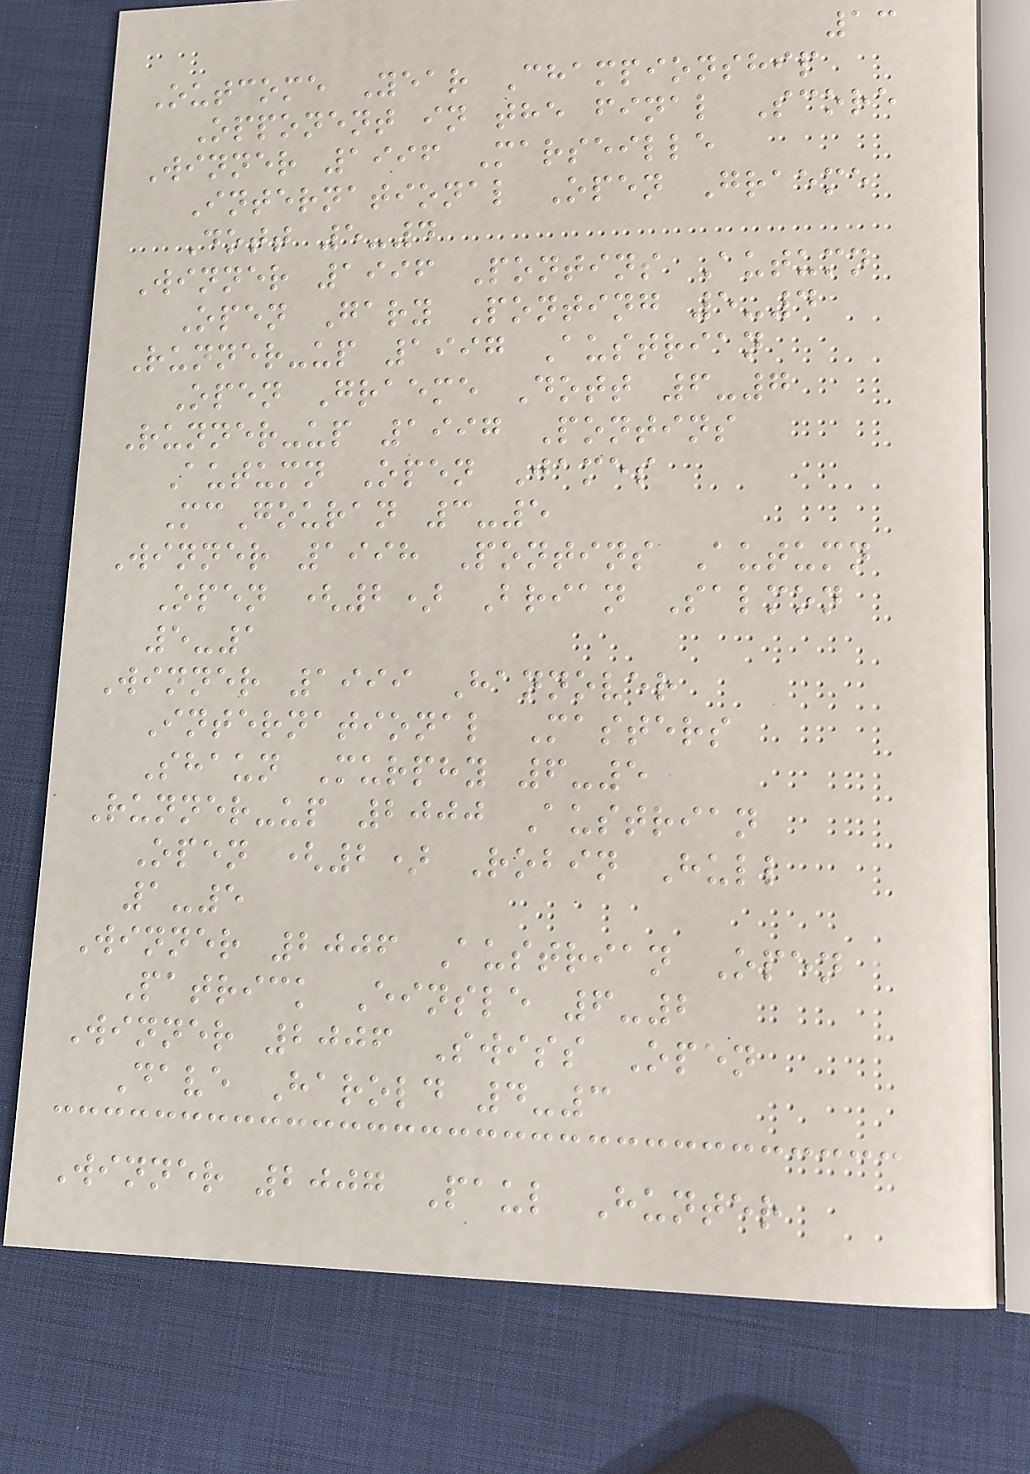13
Outcome Year Championship
Opponent in the final Score
Winner 1996 Marseille
International Open Graeme
Dott 5-4
Winner 1996 Pontins Autumn
Open Gary Ponting 5-4
Runner-up 1997 Austrian
Open Graeme Dott 6-7
Runner-up 1997 Pontins
Autumn Open James
McGouran 3-5
Winner 1998 Pontins Autumn
Open (2) Brian Salmon
5-1
Winner 1999 Hannover
International Masters
Shaun Murphy 6-5
Runner-up 2000 Austrian
Open (2) Robin Hull
1-5
Winner 2006 Austrian Open
Patrick Einsle 6-2
Winner 2006 Swiss Open
Dave Harold 4-3
Winner 2007 Paul Hunter
